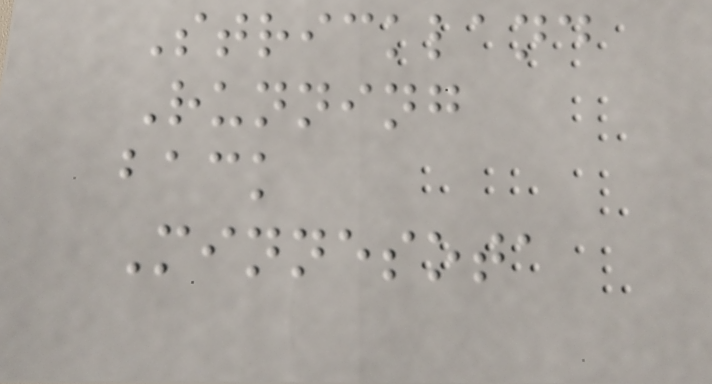Strickland
Running
back
Minnesota
